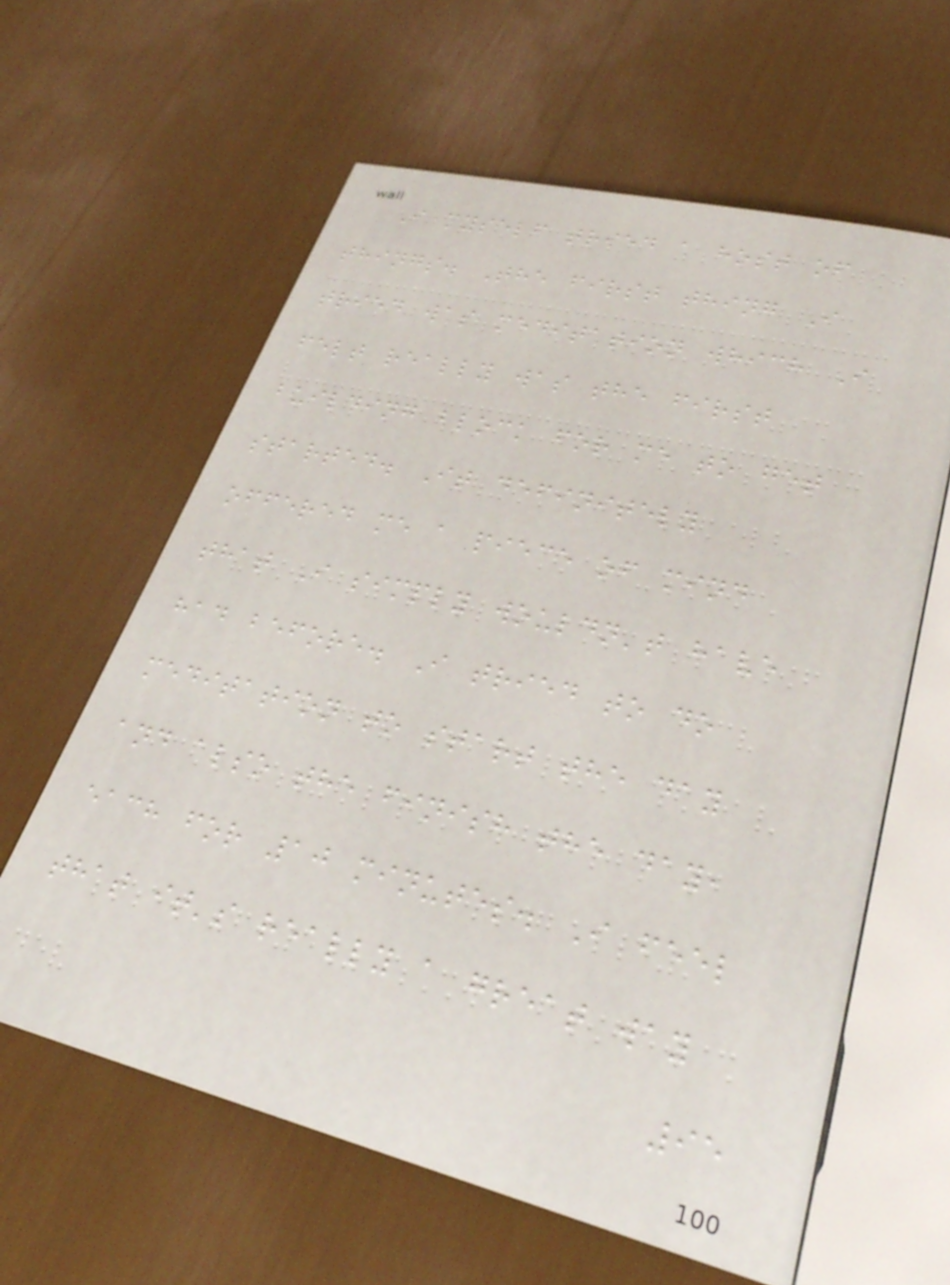I myself tried a host of
things. The first thing I
tried was meditation which I
felt really was the first
building block for me to get
started. It definitely
offered me a piece of mind
that I simply wouldn't have
had before. I tried to do
meditation to start the day
and also the finish the day,
each for 10 minutes. I feel
that it's really a great way
95
